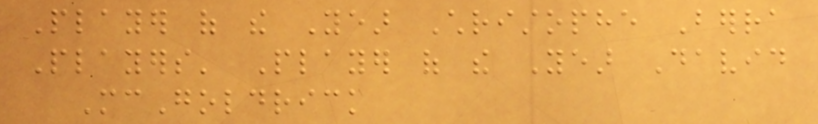Player of the Year Christophe Berra
Players' Player of the Year David
McGoldrick
